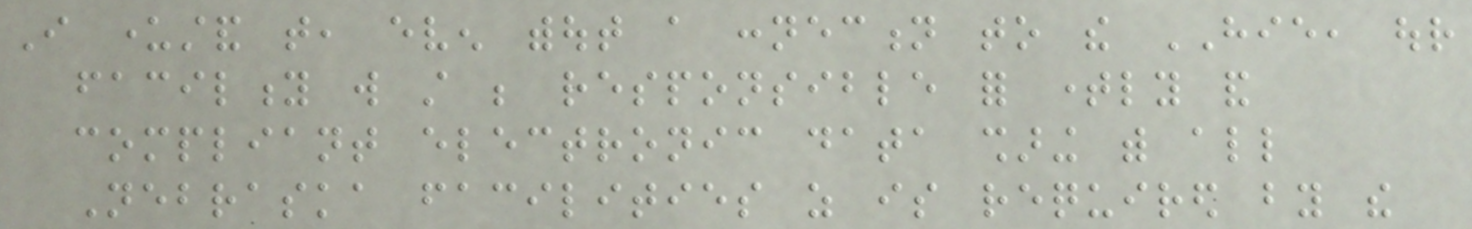I understand that, even without a connection to the HIE, our
facility will still be responsible for timely and
compliant electronic data sharing with all
Nebraska facilities as is required by the
